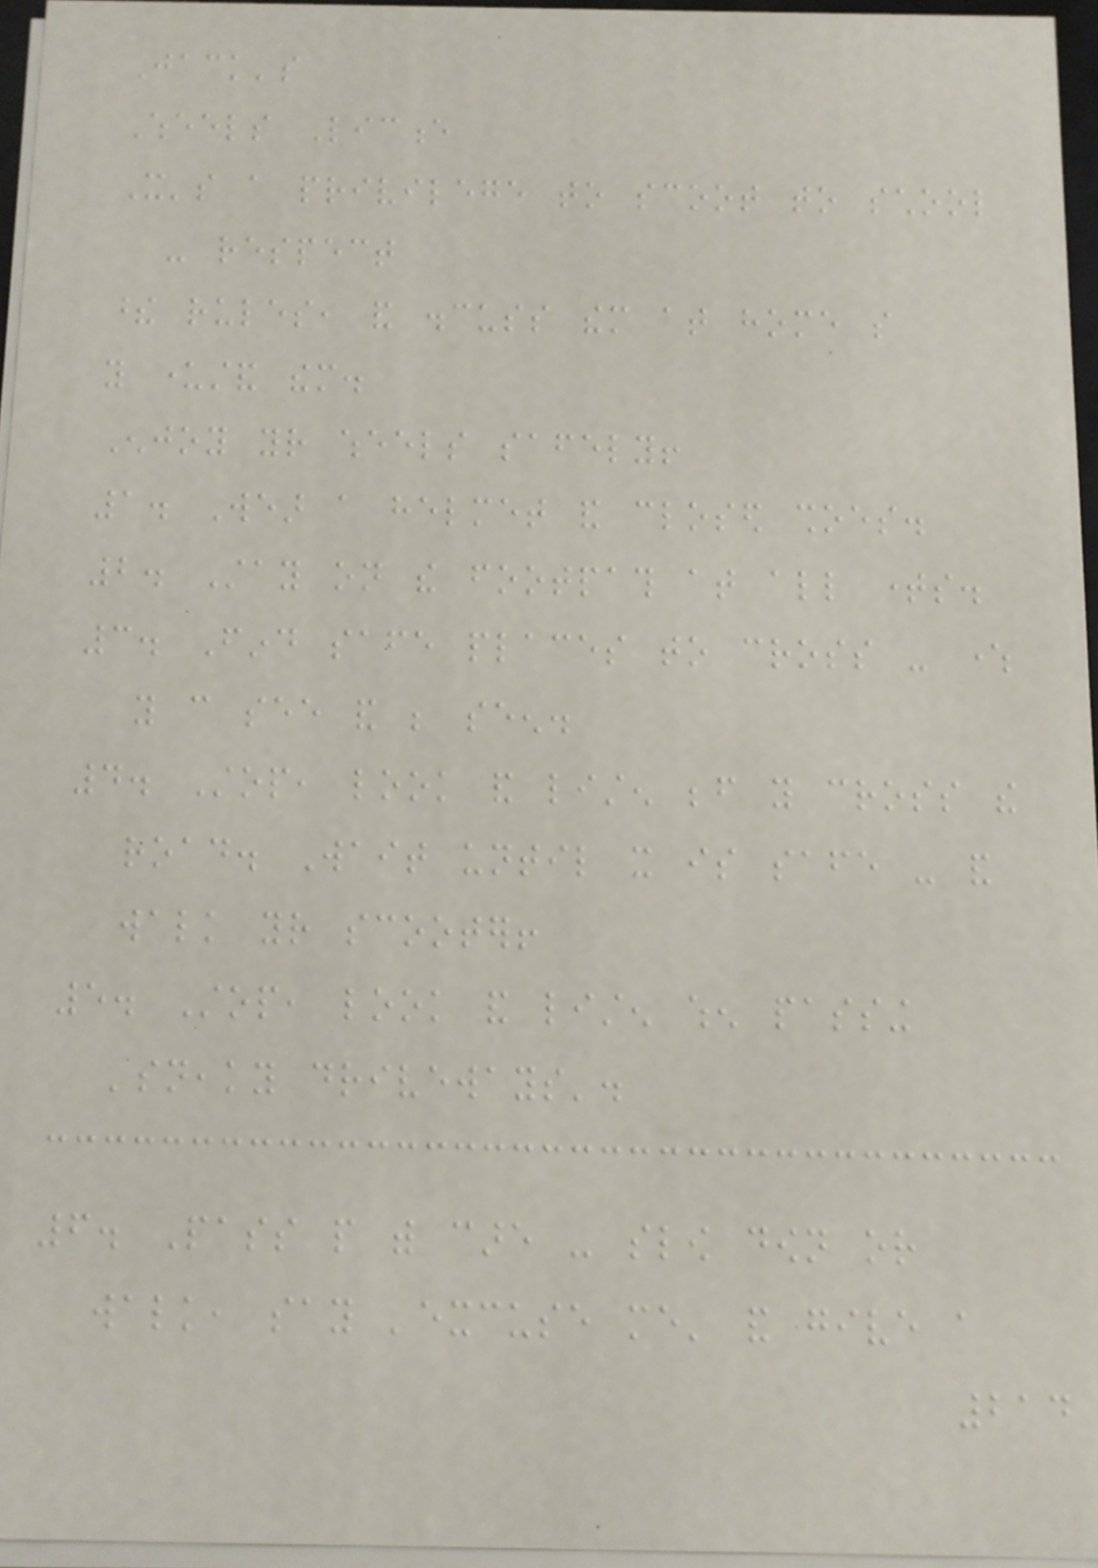Jack's
Wheels Licence
It's a privilege to scoot to school
- respect
these rules, and discuss them at home so
you understand them.
Enjoy your wheels safely!
1. Wear a helmet and closed shoes.
2. Stay on the footpath at all times.
3. Find safe places to cross - where
you can see and be seen.
4. Stop, look and listen before you cross the
road. Wait until it is safe - and
walk your scooter!
5. Stop, look and listen when passing
'sneaky driveways'.
6. Pass people with care - slow down or
walk, say 'excuse me' and give a
214
